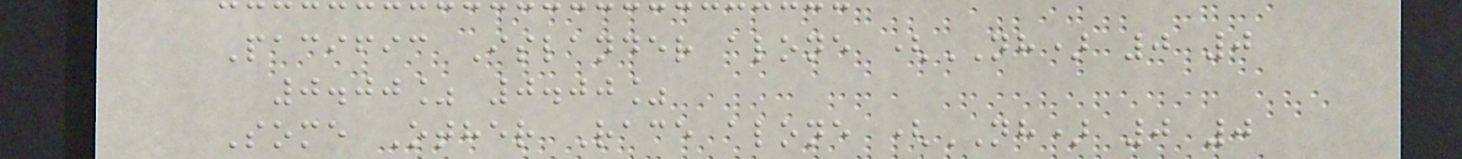Pacific Islander alone (NH) 0 0
0.00% 0.00%
Some Other Race alone (NH) 0 0
